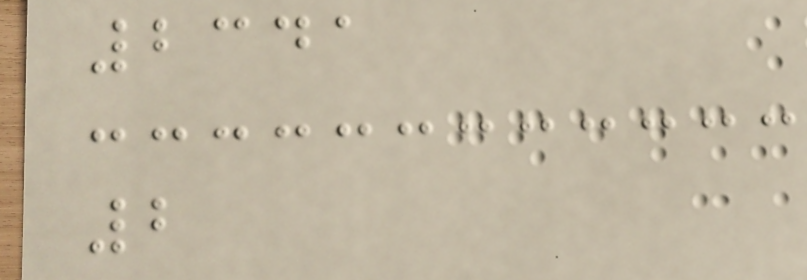2341
2
